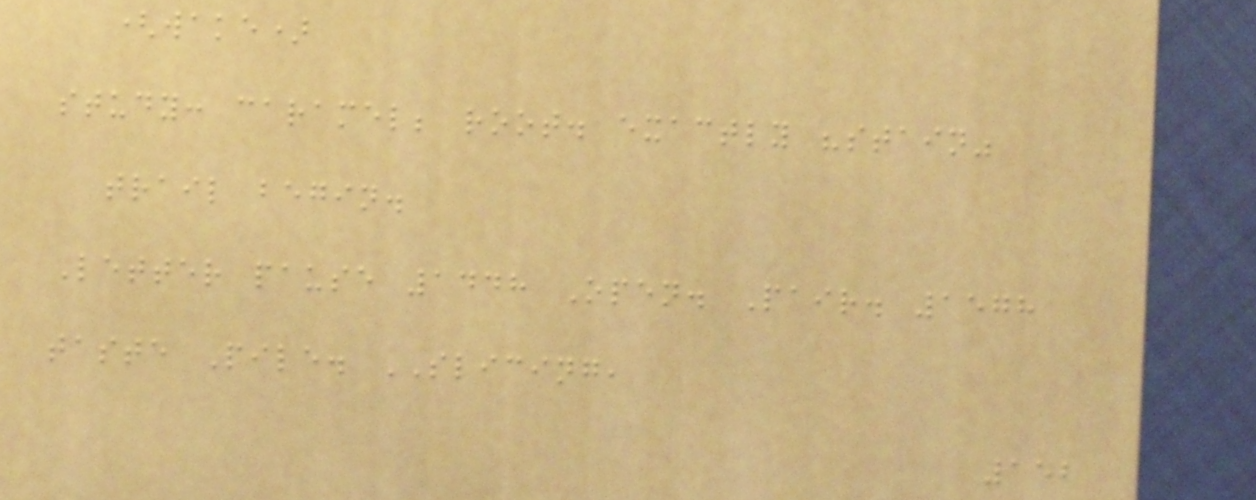(wake)
study: caramel; root. exactly "stain"
trail begin.
Letter pause 1448 Open. Pair. 1578
taste Pile. SLICING,
152
